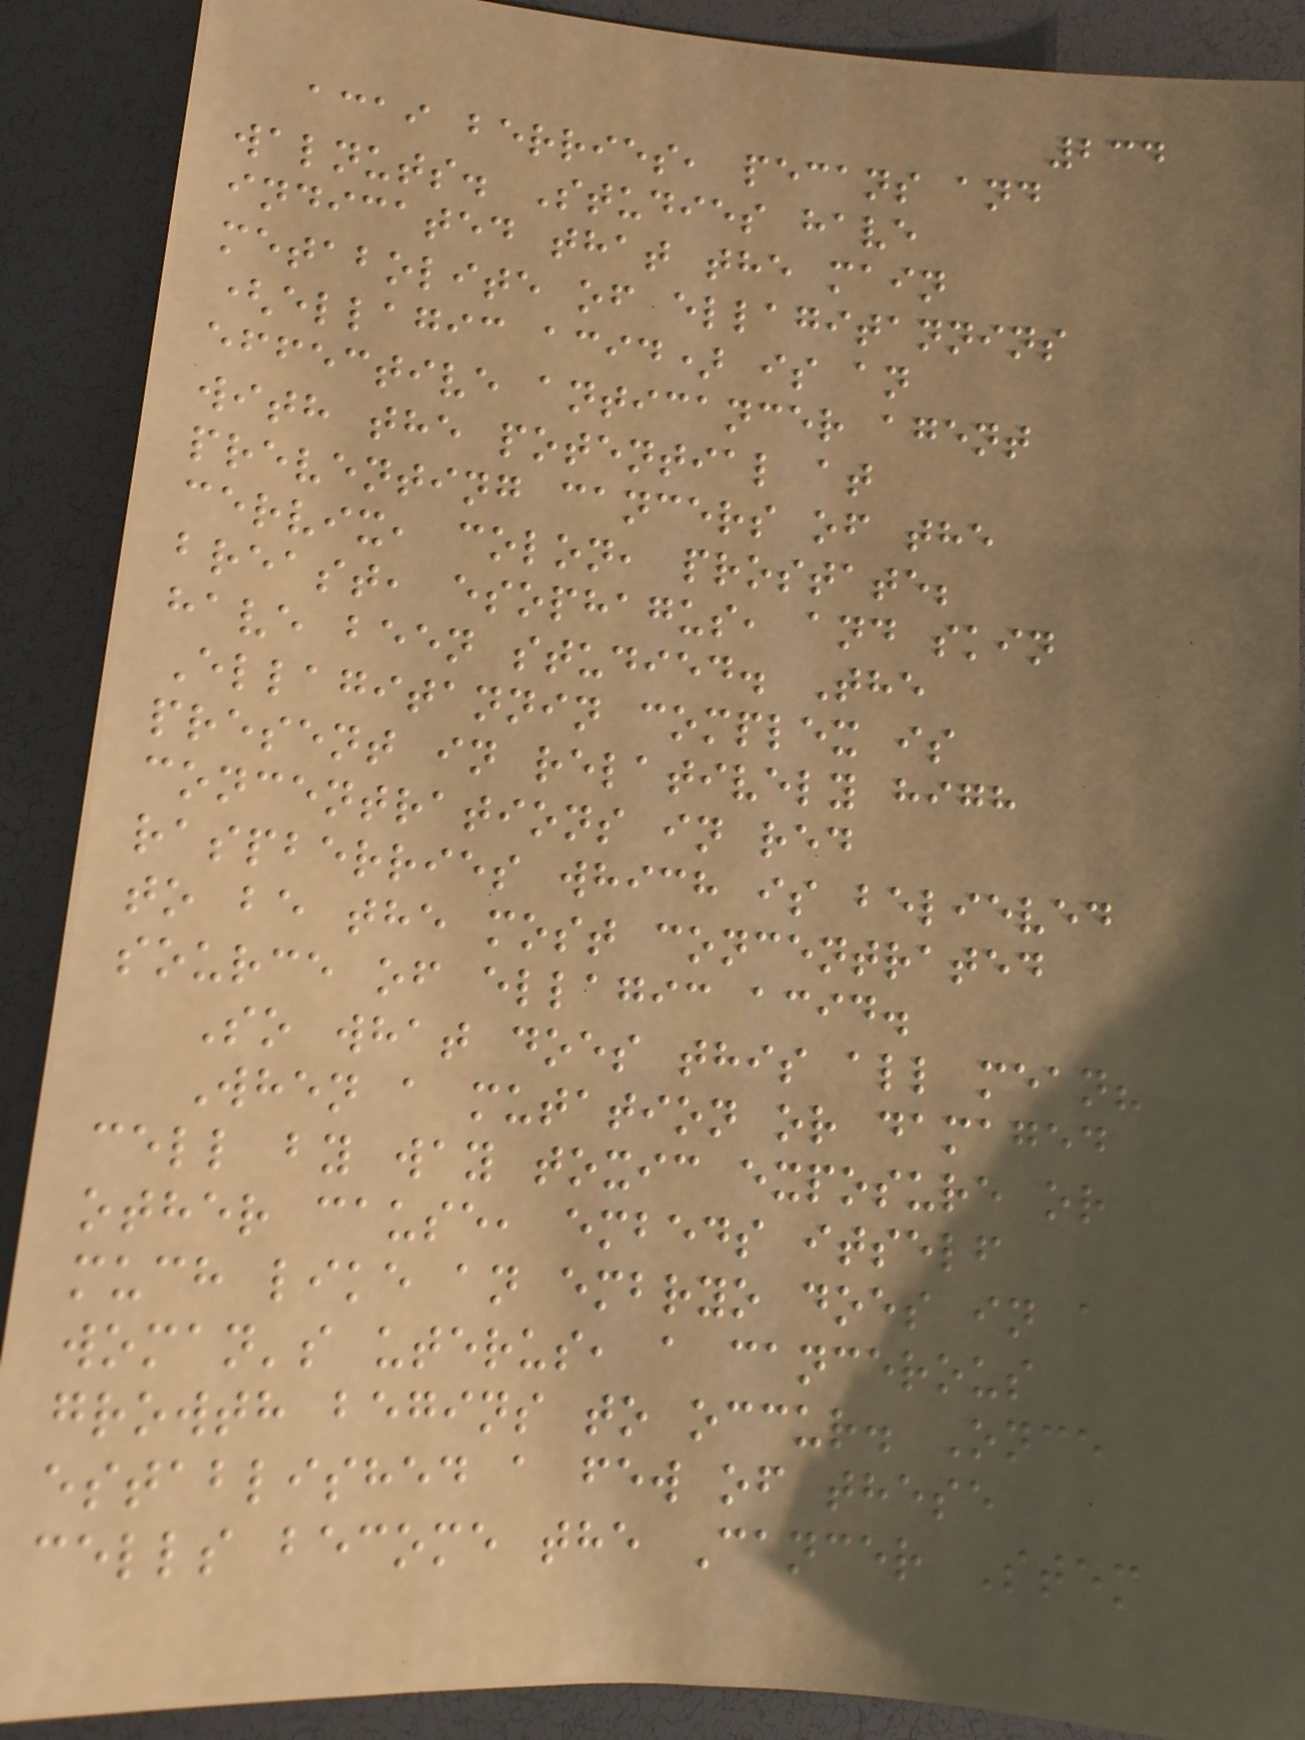234
acai berries, pecans and
walnuts. Studies have
indicated that the main
metabolite of ellagitannins
(ellagic acid) is an
effective anticancer agent
with the potential at
preventing cancers of the
cervix, colon, prostate;
breast, esophagus, and skin
have been studied. The
Ellagitannin complex is
present in relatively high
concentrations in red
raspberries which is believed
to be the most concentrated
source of ellagic acid.
So what does this all mean?
When a mutation or damaged
cell by way toxic exposure or
other cause, embeds itself
much like an embryo does in a
woman's uterus, a cancerous
growth begins to occur. Once
established a few of these
cells become the Cancer Stem
